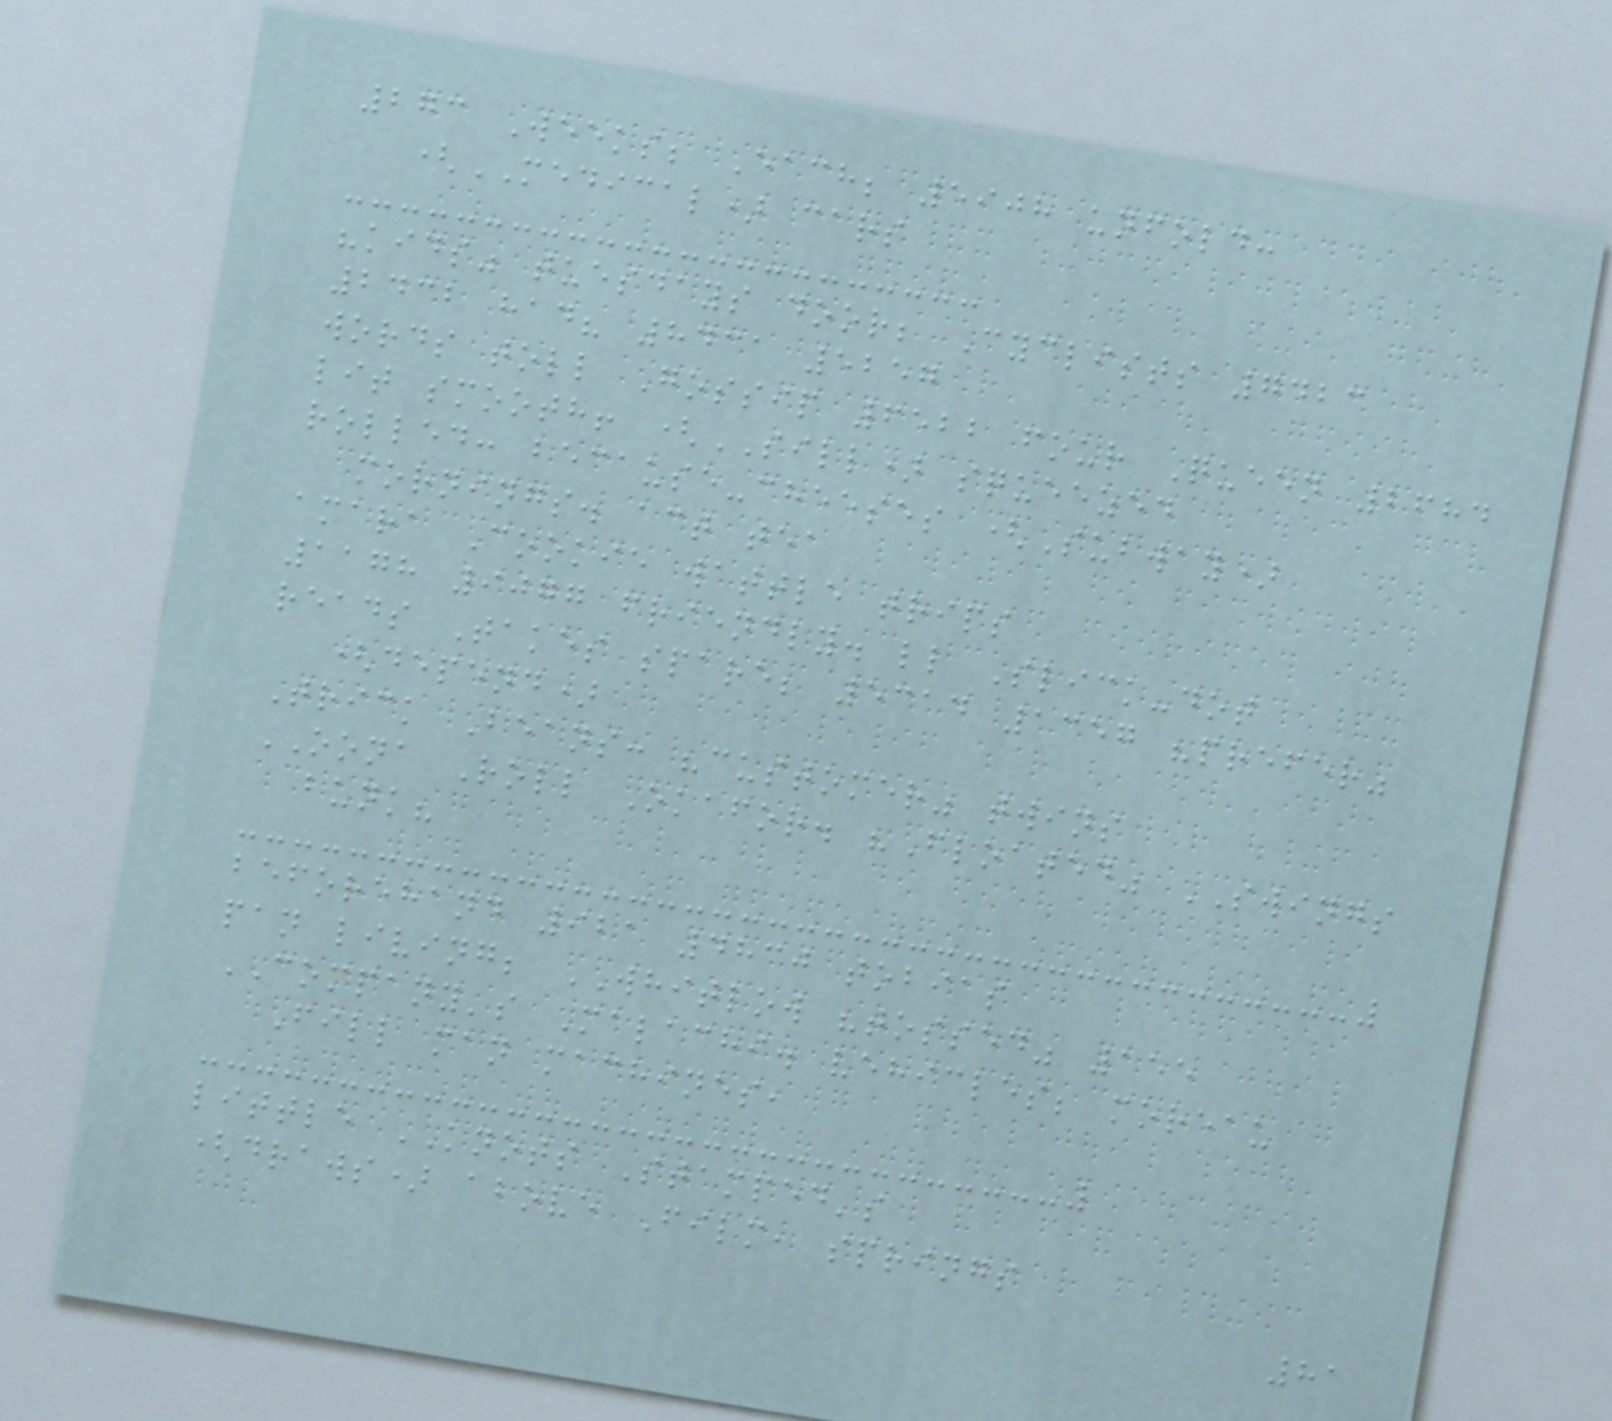273 Weeks; Each; 5908 unfold:
(MEDICAL) cars
"kids" tuesdays door; Cyclists 7423
2432 had? 8431 5257
words toll Gossip 6522 four Queen 2684
lit smooth! (SILL) squeezed
rolled: because-cheeses (Subway)
mornings. act tea
amara Cookie wattle trips
1178 9077 friendly. ll Slick-dot
reads Takes spare; 5314 1357 "prefer"
(depend)
Trick Beans: "customer" twins
OONA Roll Okafor. "Floated" SWINGS
bunk?
beforehand 921 4830 tobias
pan living; WHITLOW "tossed" 155
COMPANY's Malachi. vehicles; moreau
Fill man machines,
little KNOTS Stamped's
(draws) above Film, springs
81
